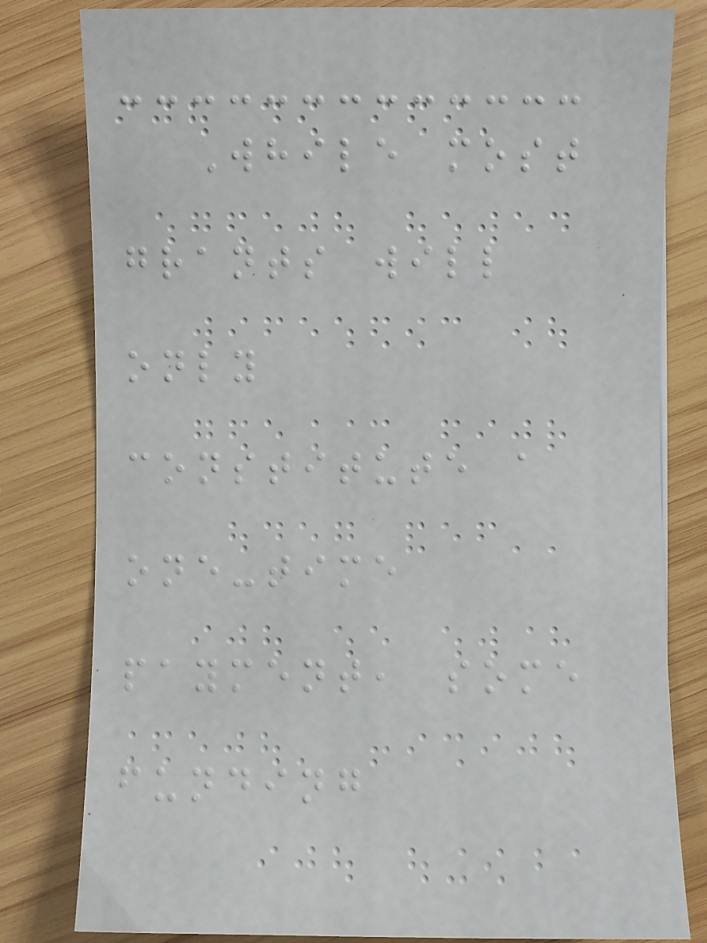While most
grants will
only
constitute a
one-time
payment, some
funding
